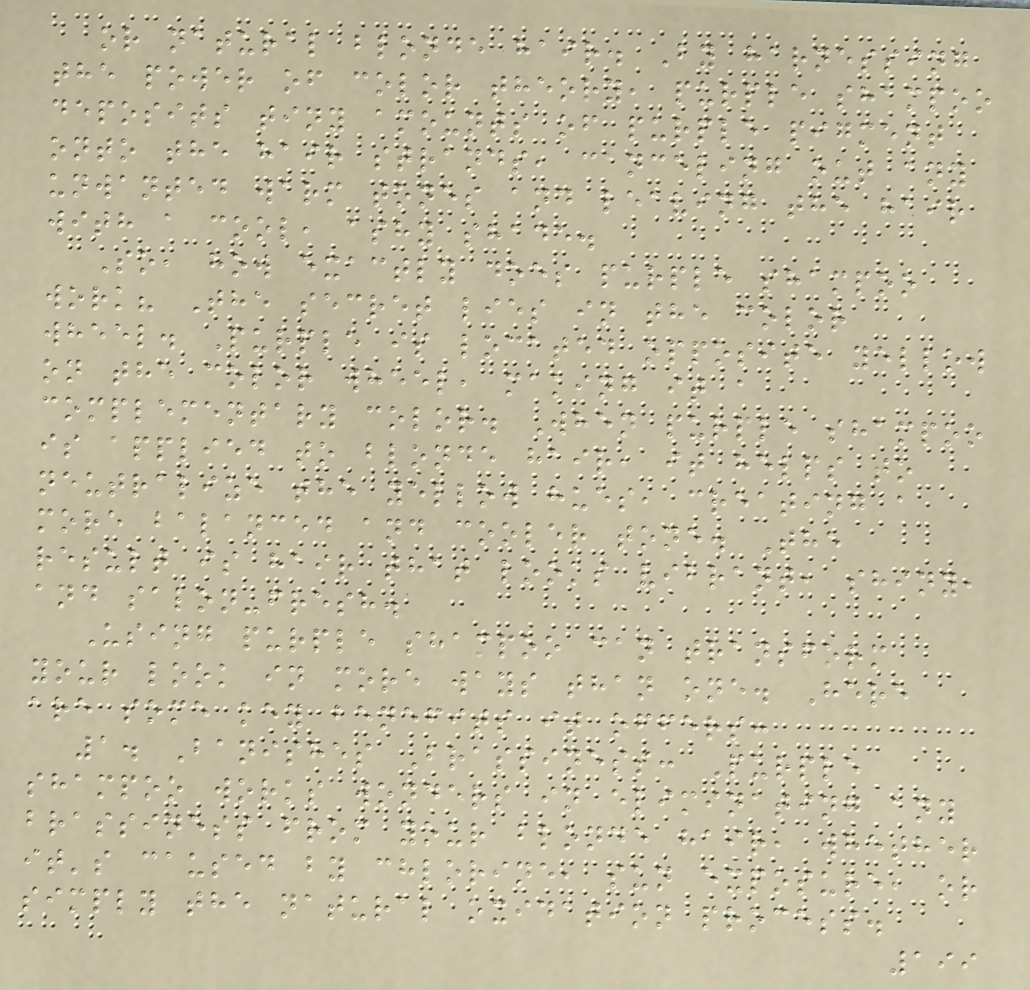or natural blonde hair. By harnessing
the power of color theory, purple shampoo
deposits tiny amounts of purple pigment
onto the hair strands, canceling out any
unwanted warm tones and leaving the hair
with a cool, ashy shade.
So, how exactly does purple shampoo
work? The secret lies in the color
wheel. Purple is located opposite yellow
on the color wheel, making it a
complementary color. When purple shampoo
is applied to blonde hair, it helps to
neutralize the yellow hues, creating a
more balanced and cooler tone. The
result is hair that looks vibrant, shiny,
and salon-fresh.
Using purple shampoo can transform
your look in more ways than one. Here
are some key benefits it offers:
1. Banishes Brassiness: Purple
shampoo works wonders in eliminating any
brassiness from your blonde hair, whether
it's caused by chlorine, sun exposure, or
simply the natural oxidation process.
199
